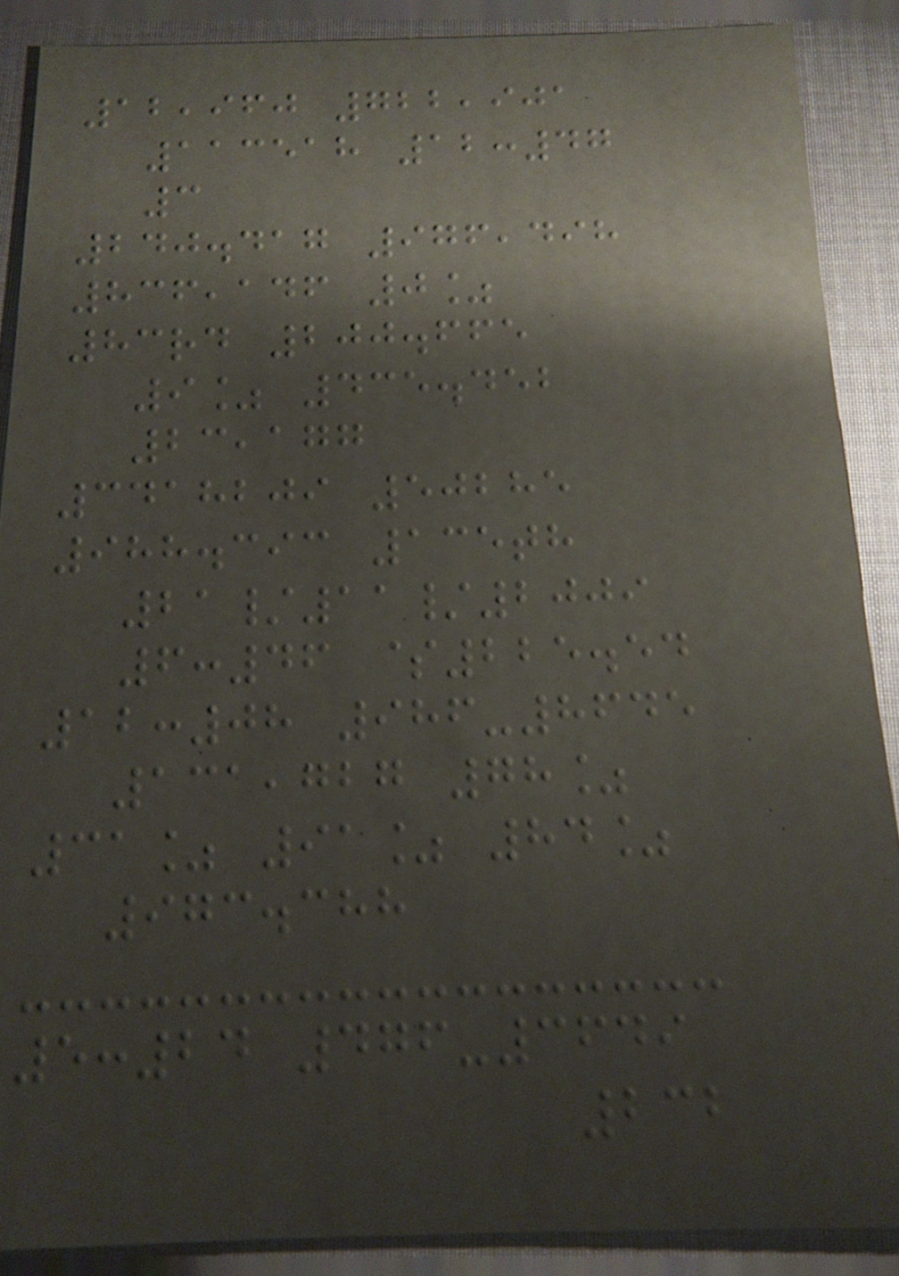12,960 722,901
113518 12:47
3
240.417 976,498
836,146 0%
83rd 200.665
9% 435.452
23,177
3418209 50285
988.393 135th
21/11/2009
6:46 $225.54
12:08 986-8645
131,727 78%
31% 91% 84%
973.388
5:24 476-3649
232
